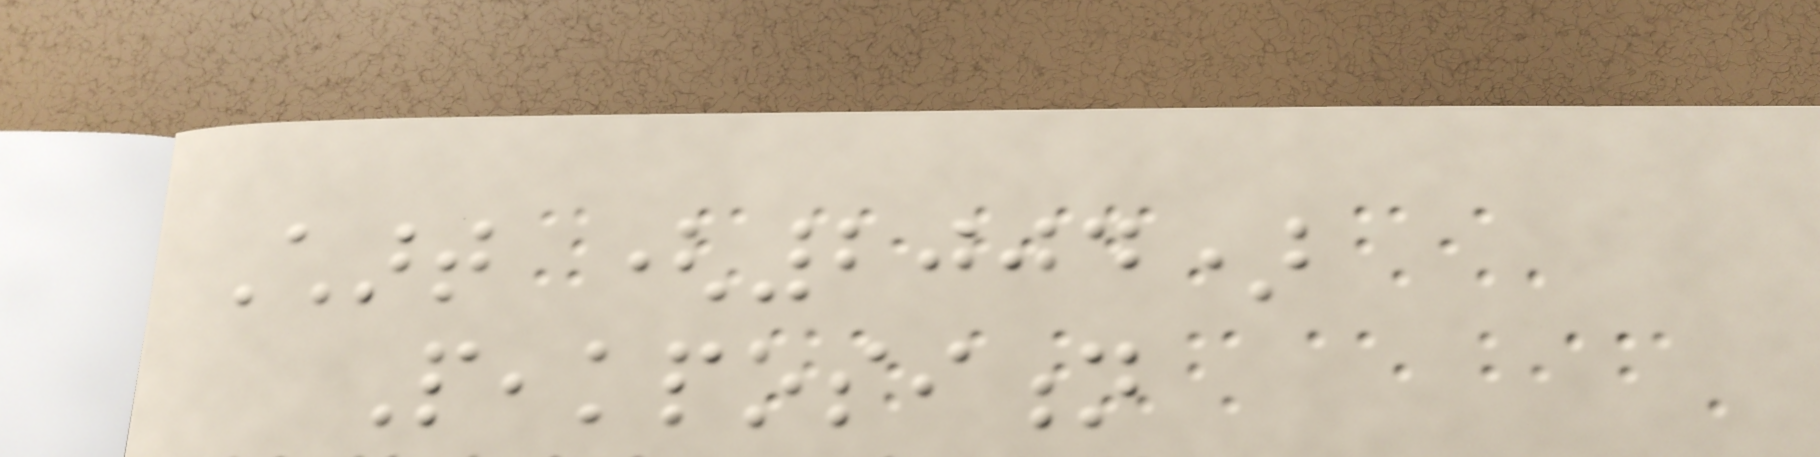Chart (2004)
Peakposition
